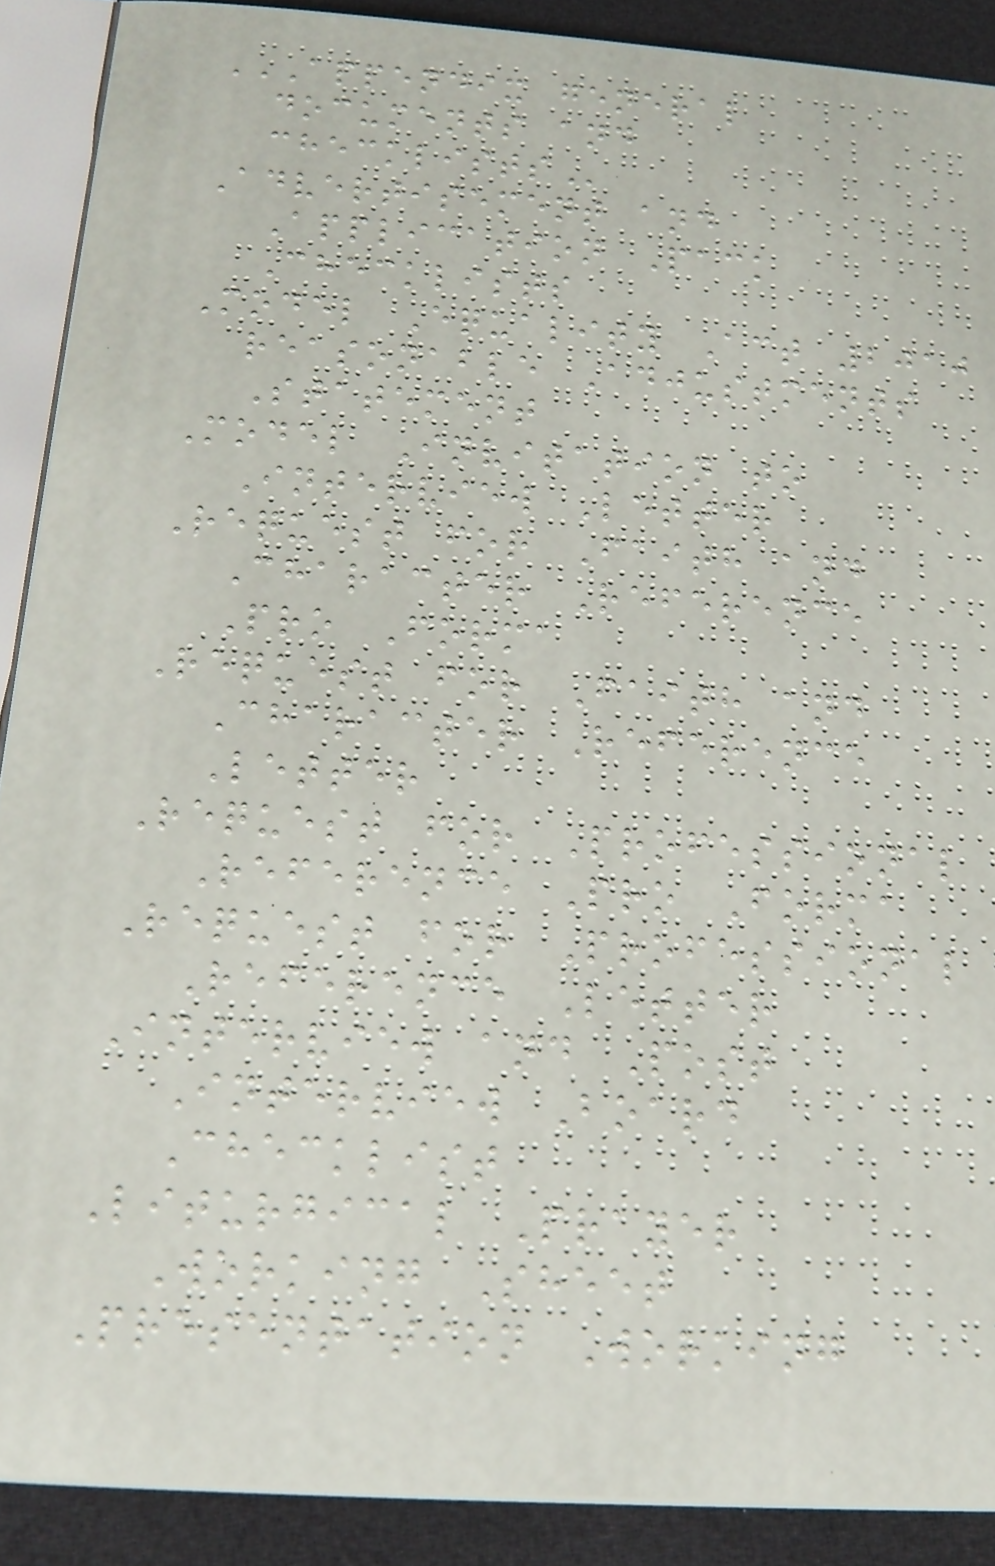APPENDIX GENERAL
DOCUMENTS AND
CHECKLISTS
Advertisement and
Application Pack
Checklists
Model Equality Act 2010
reasonable Adjustments
Statement
Model Invitation to
Interview Letter
Request for Faith and
Character Reference
Pro Forma
Request for Faith and
Character Reference
Letter
Request for Professional
Reference Pro Forma
Request for Professional
Reference Letter
Interview and Post
Interview Board
Checklist
Liturgical Prayer
Working Sheet
Presentation Working
